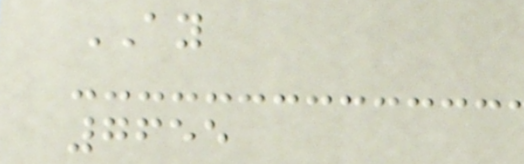AY
7655
